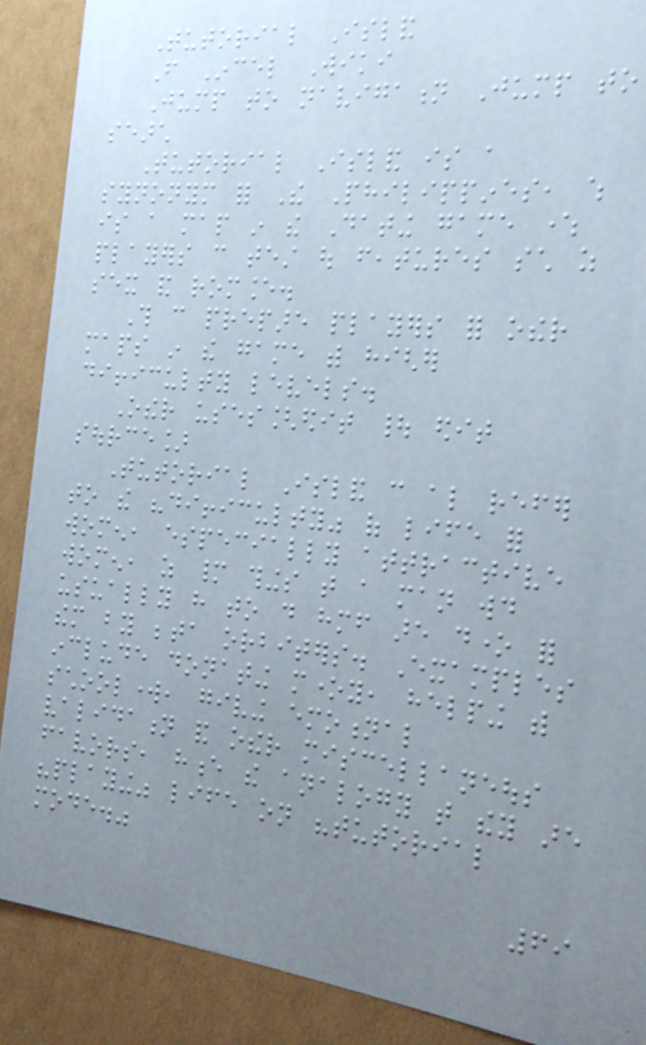Tutorial Island
From Incel Wiki
Jump to navigation Jump to
search
Tutorial Island is a
synonym for The Philippines, which
is a map in the Dating game where
players can test out features such as
sex and romance.
This can prepare players for other
maps in the game with higher
difficulty levels.
Other uses[edit | edit
source]
Tutorial Island can also refer
to the "difficulty" of life for
women, especially attractive
women, as many things that a man would
usually have to do himself are done for
them by beta orbiters. Examples
include donating money, helping with
schoolwork, giving emotional
validation and other miscellaneous
favors, hence the analogy that they are
"playing" life on "tutorial
mode."
69
